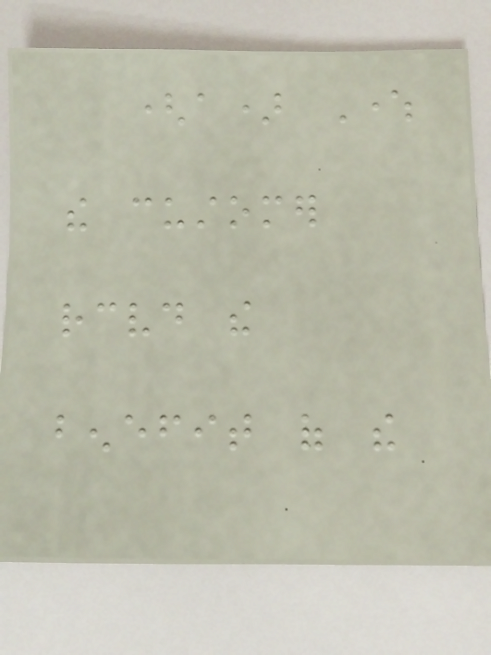(a) Where
the customer
received the
benefit of the
